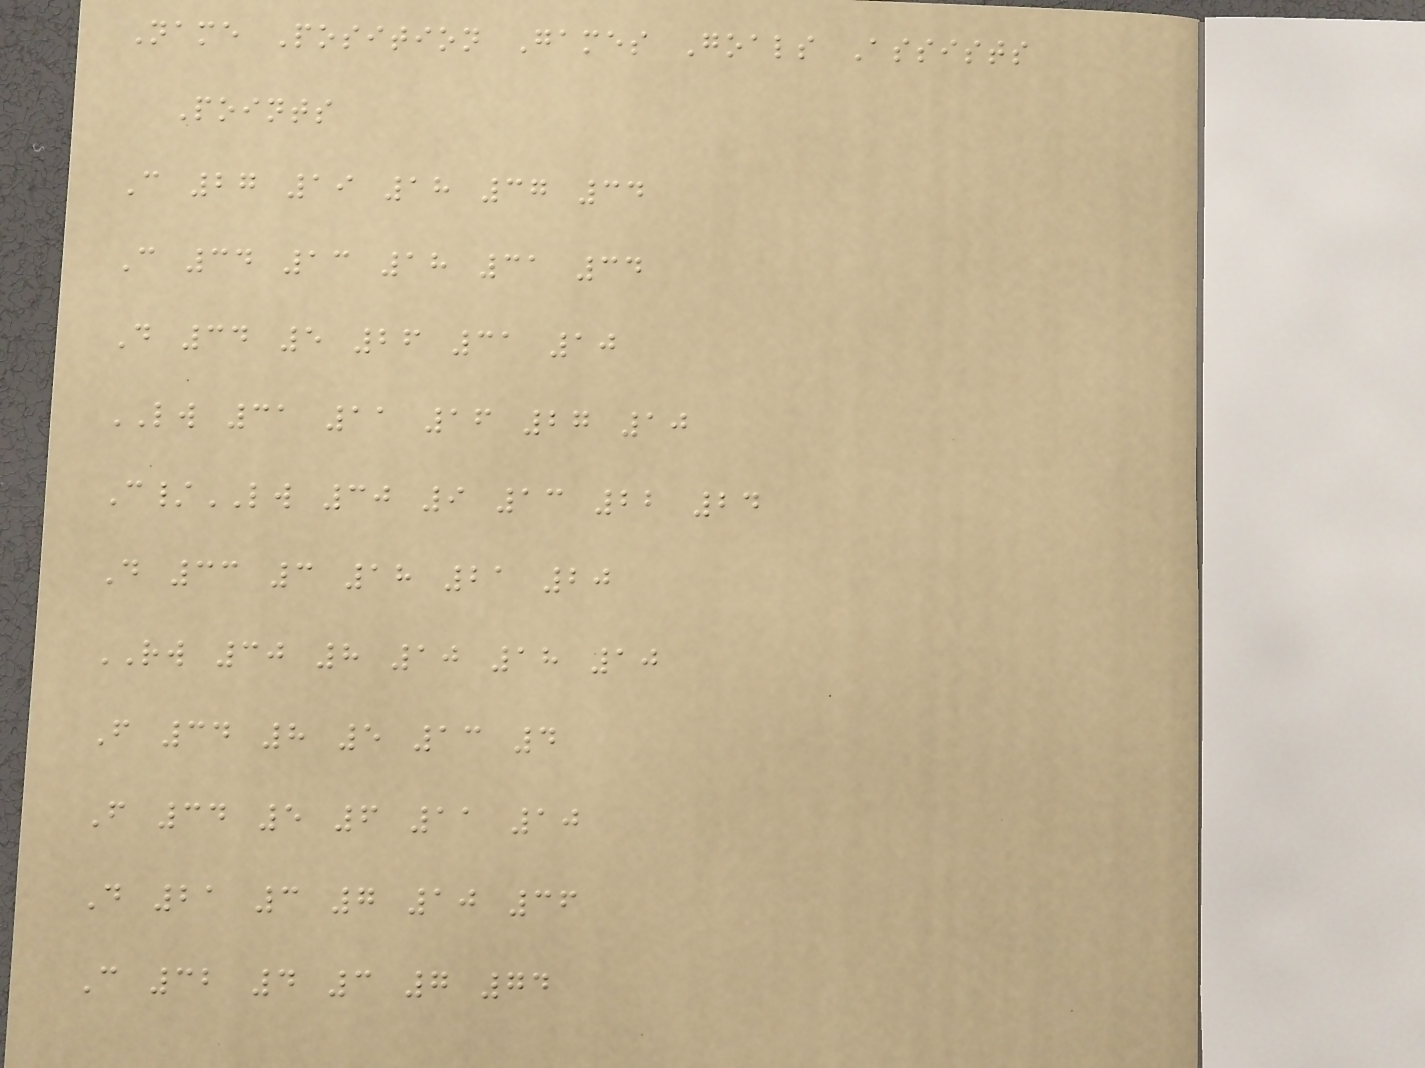Name Position Games Goals Assists
Points
C 27 19 18 37 34
C 34 13 18 31 34
D 34 5 26 31 10
LW 31 11 16 27 10
C/LW 30 9 13 22 24
D 33 3 18 21 20
RW 30 8 10 18 10
F 34 8 5 13 4
F 34 5 6 11 10
D 21 3 7 10 36
C 32 4 3 7 74
